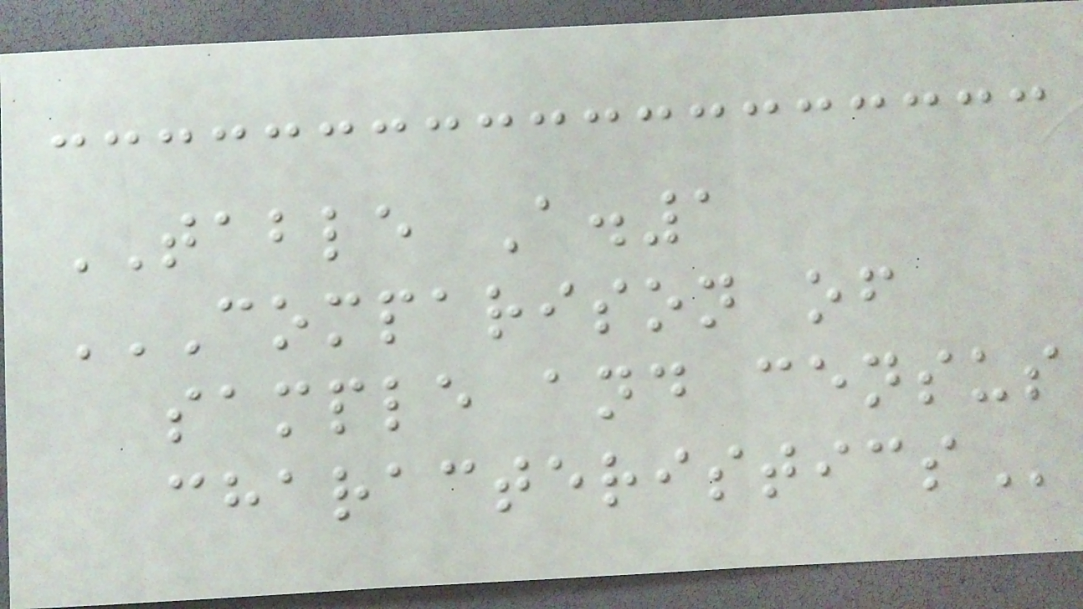TABLE A.1
COMPARISON OF
SAMPLE AND CENSUS
CHARACTERISTICS
